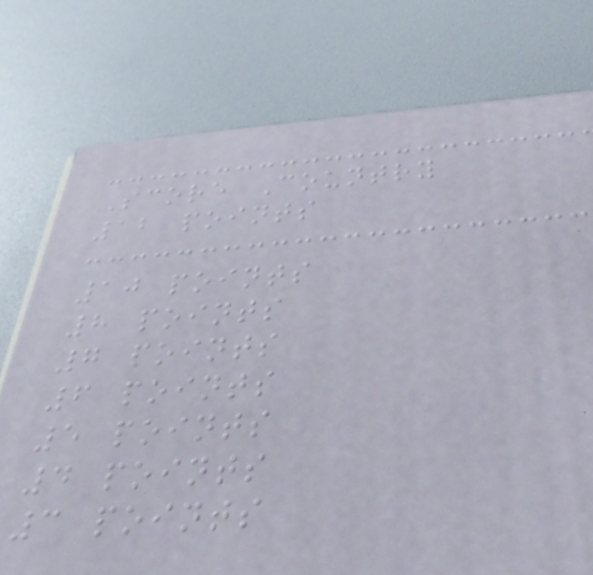Score Country
12 points
10 points
8 points
7 points
6 points
5 points
4 points
3 points
